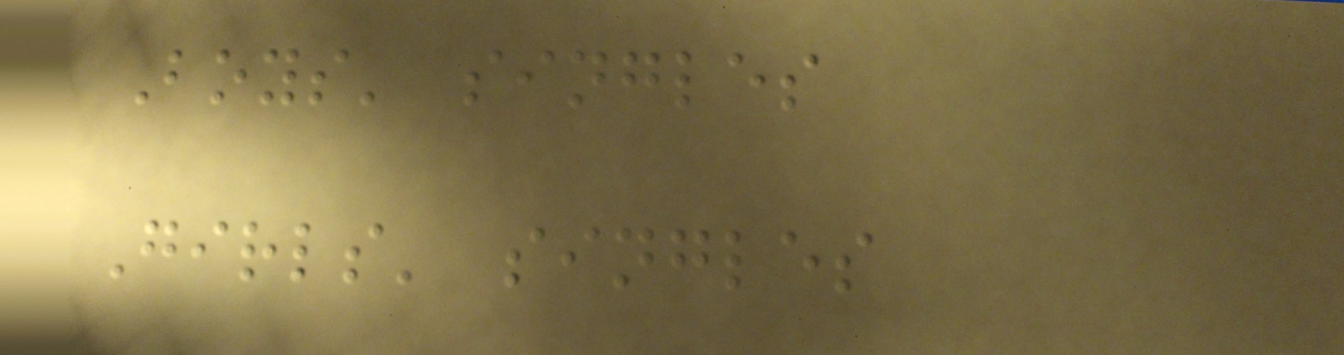Boys' singles
Girls' singles
